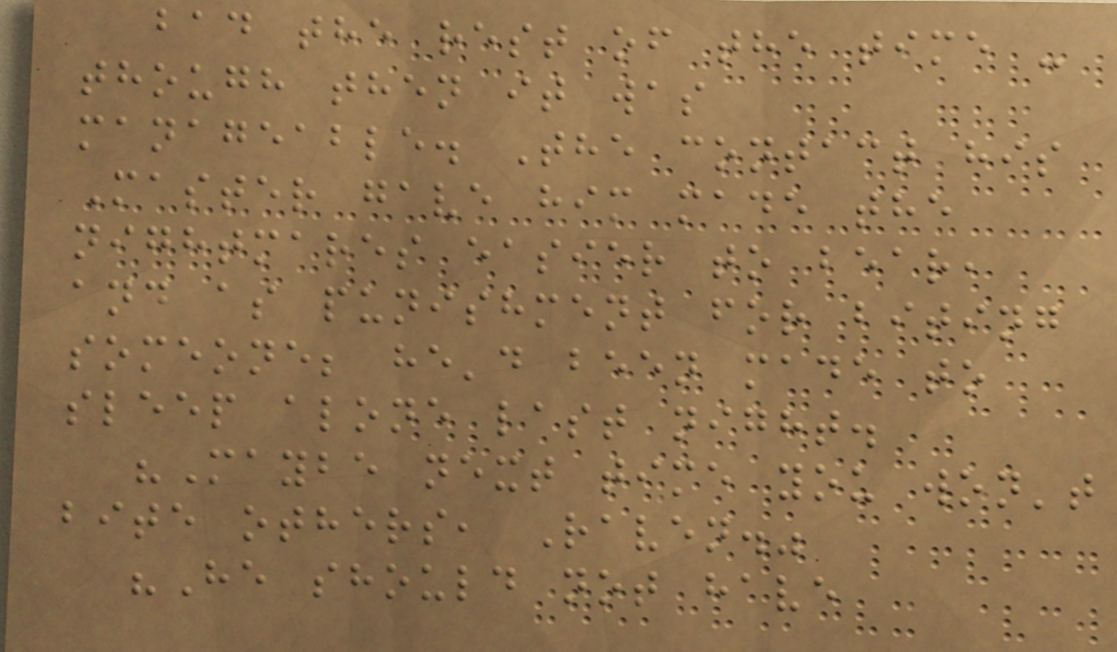bad the rest of the time -
though then it was
manageable. The contact his
Master gave him made the
nightmares easier to bear,
and as punishment for biting
someone; he'd been made to
sleep alone last night.
"Maybe next time you won't
bite others, Raven."
"He should not have
